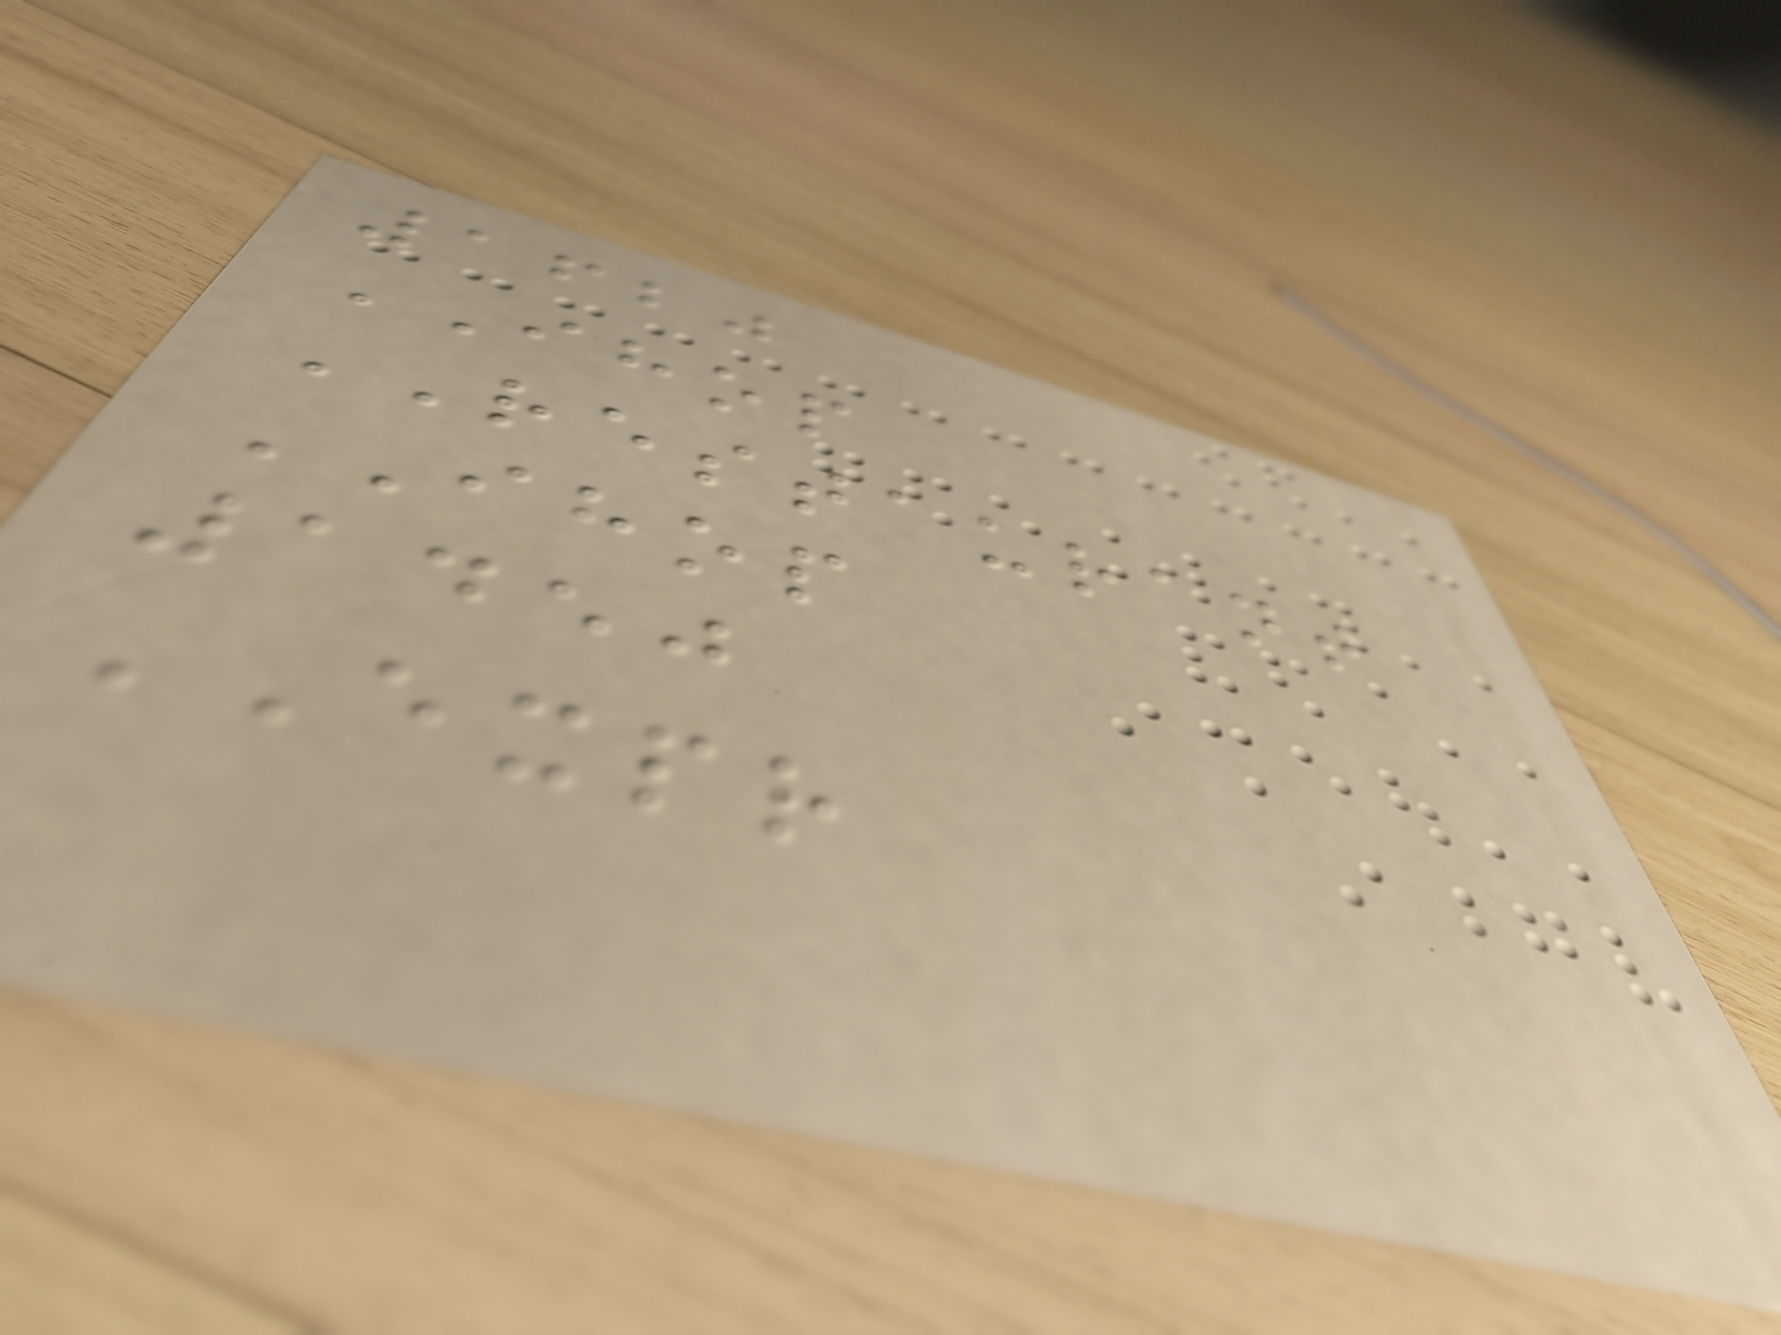1620
IHOP
RESTAURANT
IHOP
1450
EXPR
